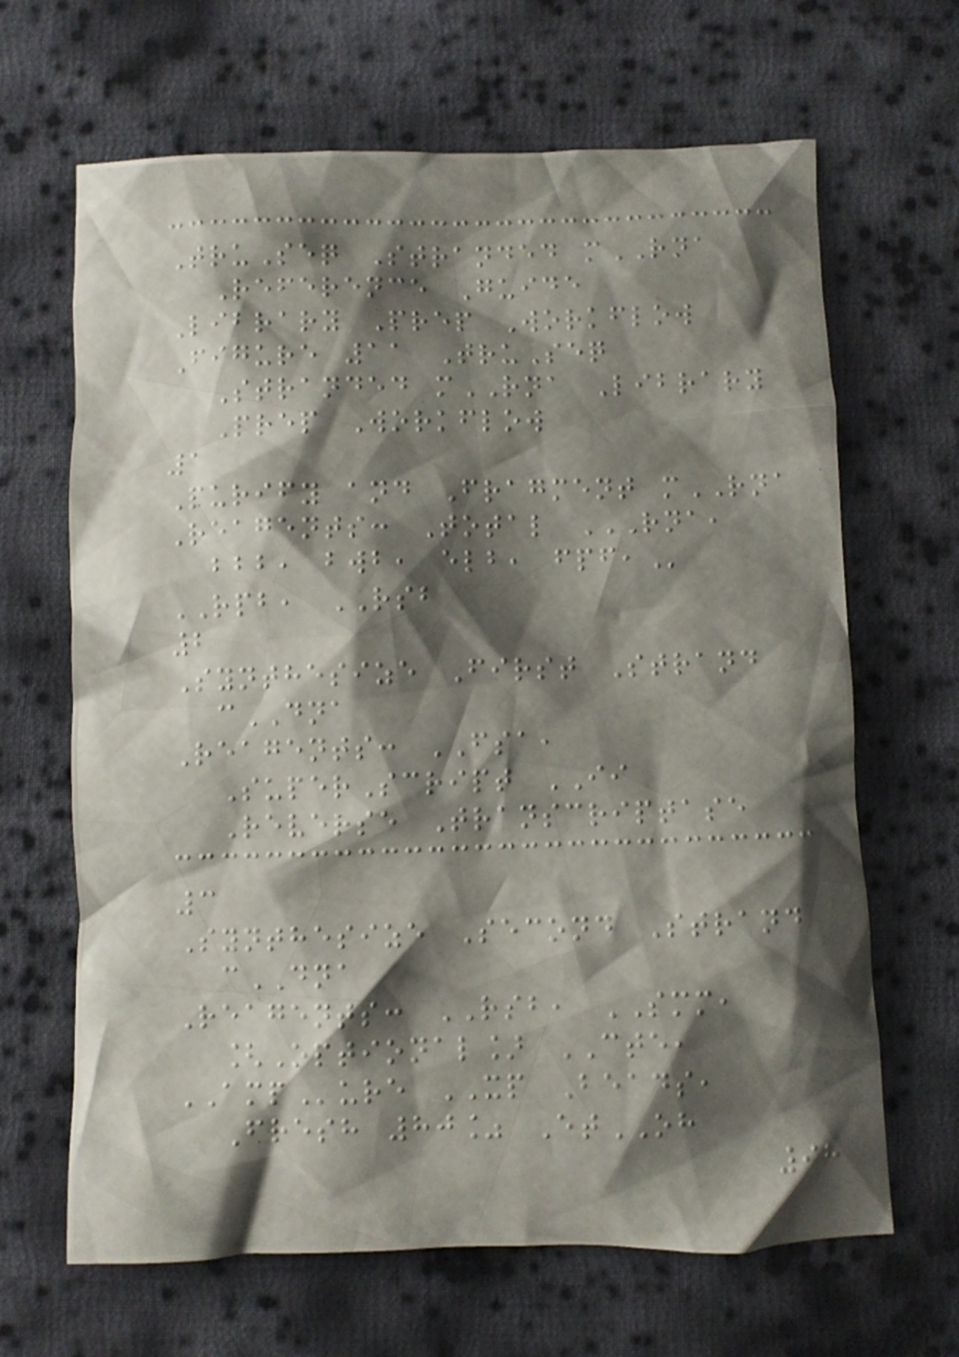TruSeq Stranded mRNA
Reference Guide
Library Prep Workflow
Figure 11 TruSeq
Stranded mRNA Library
Prep Workflow
1
Purify and Fragment mRNA
Reagents: Total RNA,
BBB, BWB, ELB, FPF,
RPB, RSB
2
Synthesize First Strand
cDNA
Reagents: FSA,
SuperScript II
Reverse Transcriptase
3
Synthesize Second Strand
cDNA
Reagents: RSB, SMM,
[Optional] CTE,
AMPure XP Beads,
Fresh 80% EtOH
98
